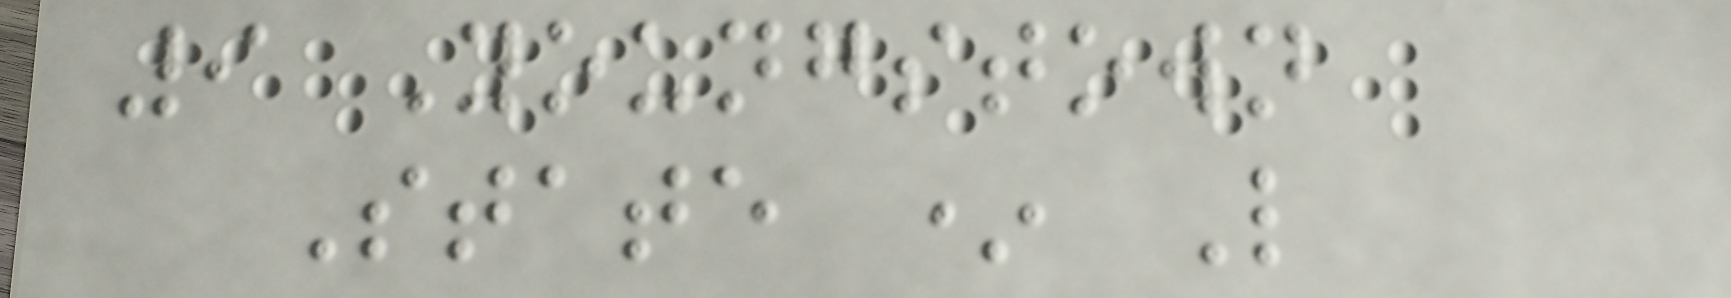9 Youngstown
State * L
